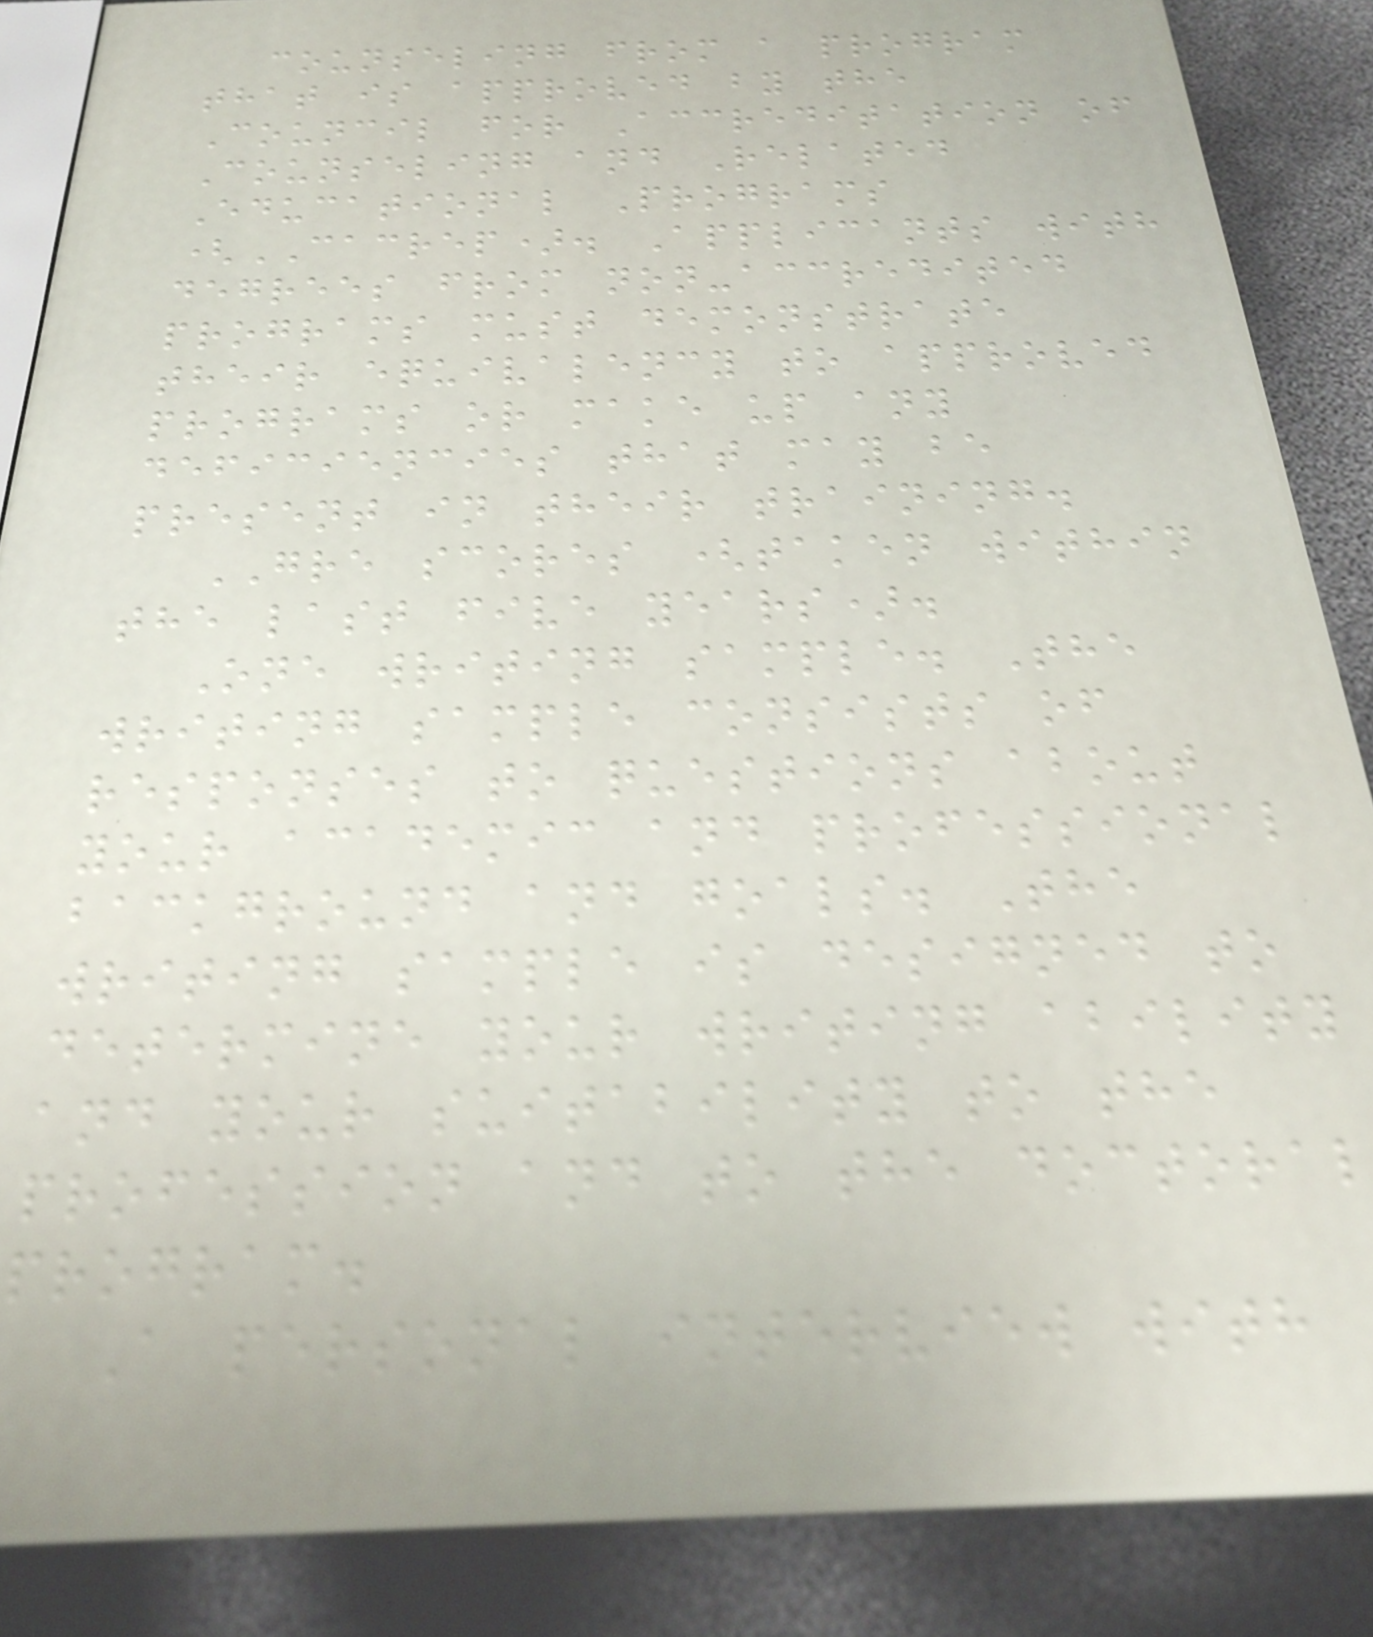counseling from a program
that is approved by the
Council for Accreditation of
Counseling and Related
Educational Programs
(CACREP). Applicants with
degrees from non-accredited
programs must demonstrate
their equivalency to approved
programs or make up any
deficiencies that may be
present in their training.
GRE scores (taken within
the last five years).
One writing sample. The
writing sample consists of
responses to questions about
your academic and professional
background and goals. The
writing sample is designed to
determine your writing ability
and your suitability to the
profession and to the doctoral
program.
A personal interview with
